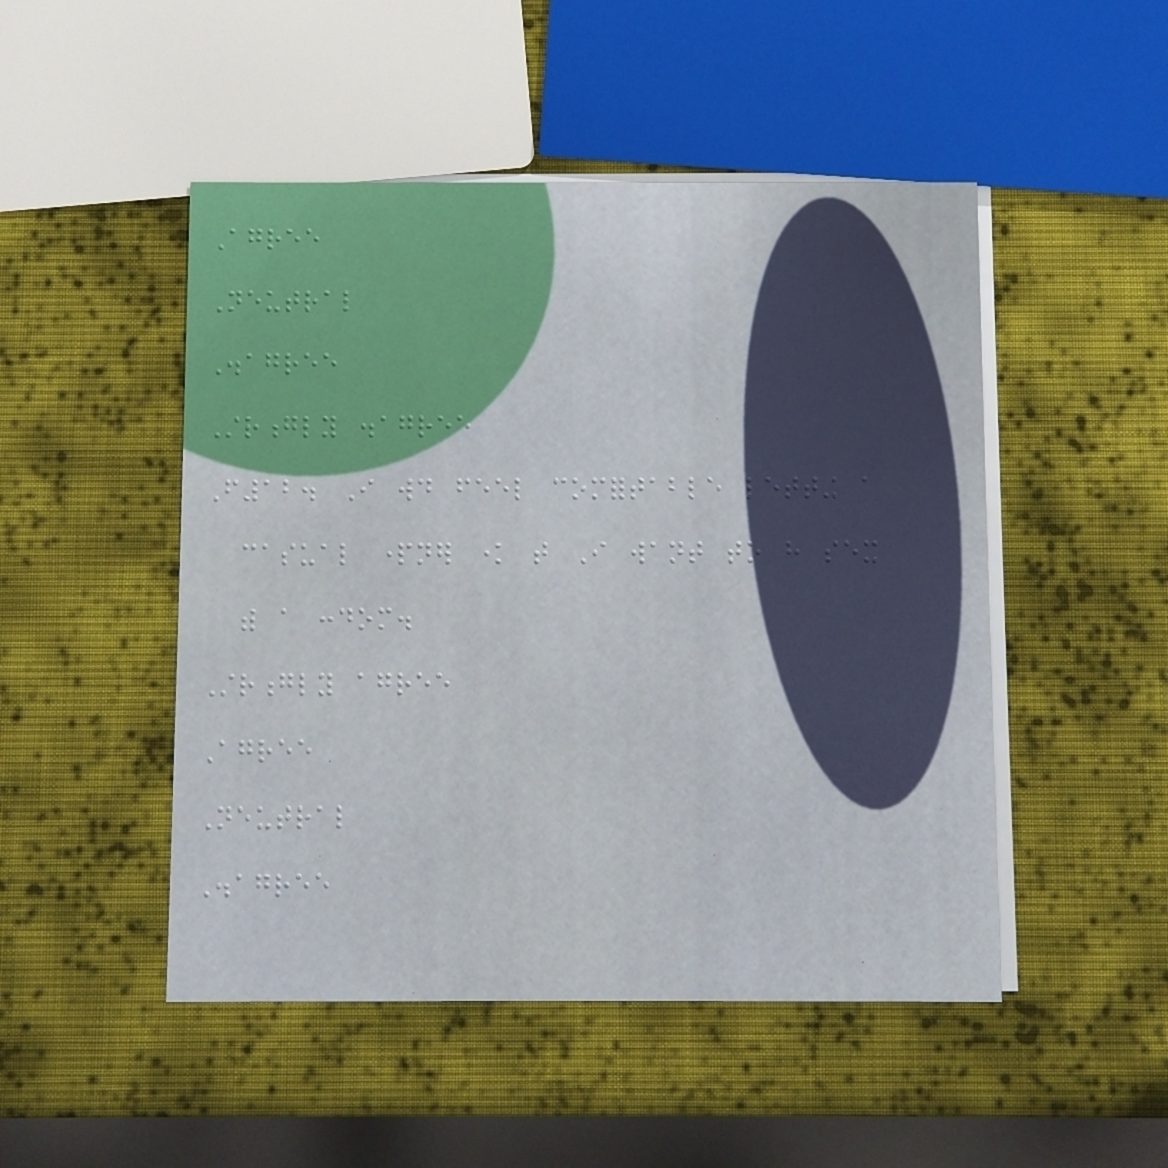Agree
Neutral
Disagree
Strongly disagree
F12. I would feel comfortable letting a
casual partner know that I want to have sex
with a condom.
Strongly agree
Agree
Neutral
Disagree
